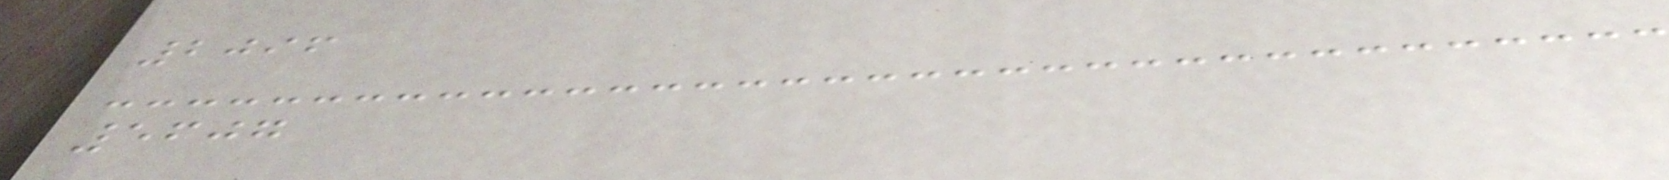2096
5607
